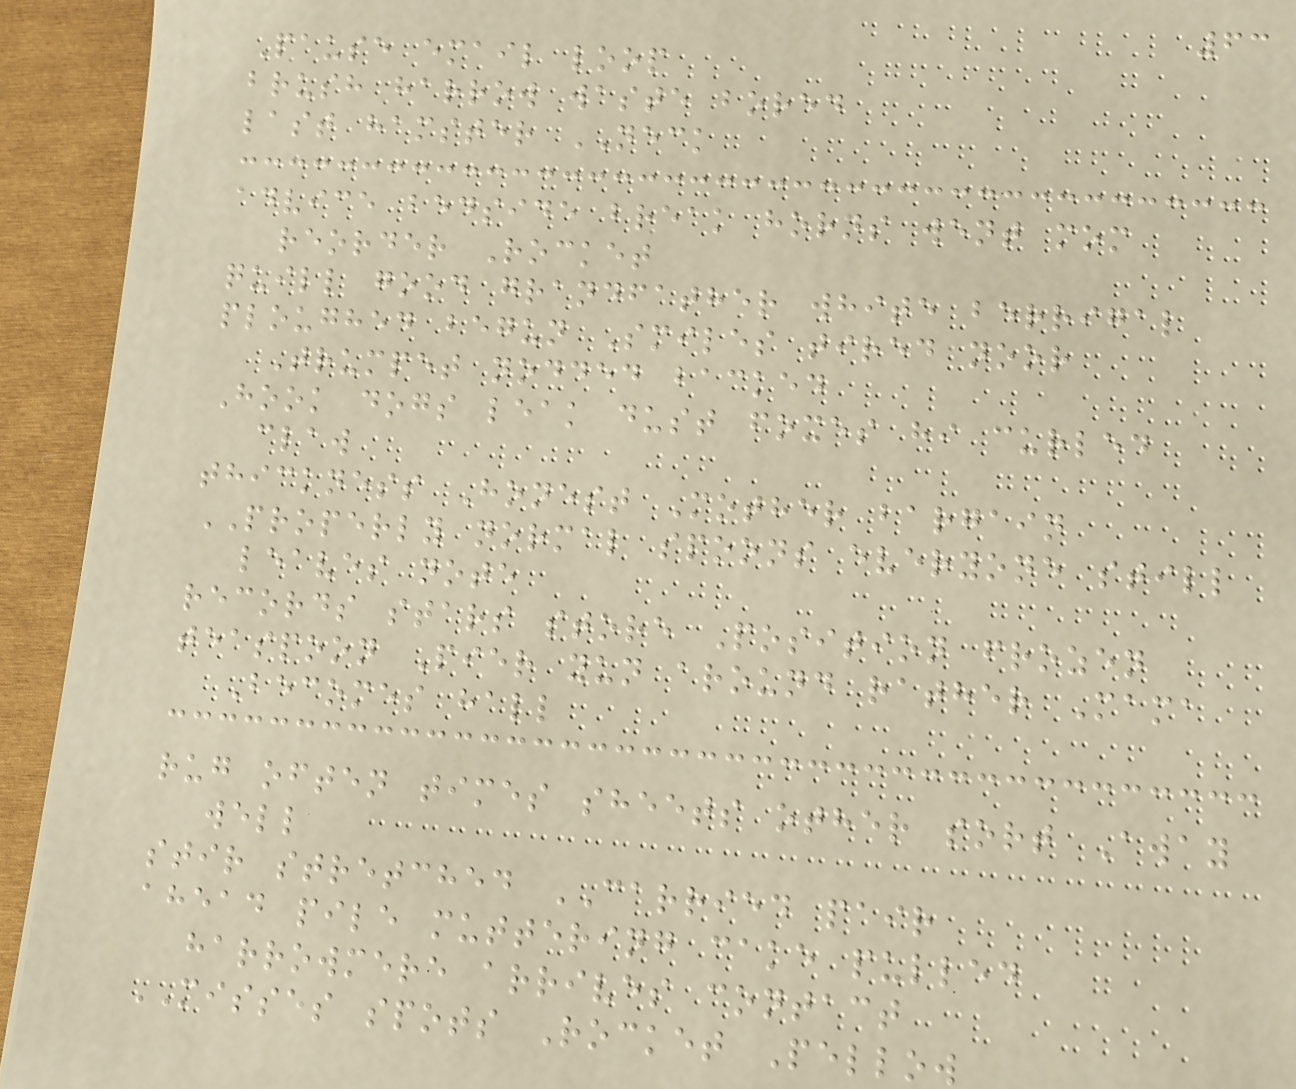63
Pause email loop
brush harrow waste bored
last hamster NECK
advice bedside break horns went mom
reorder Rocket
quill good grandfather white berrigal
ploughed begun Smiles tired noor
Trumpet nodded backed
Hook dogs leak dust foxes hi curled
claw
thickness Honest Mother bargain
PROPERLY normal spoons everyone still
leaves note
records stars store Position frozen
teaspoon Pier yun around rather Mama
Becomes hall
rug often times sheets other sort Away
well
stir stretched CARRIED pair
ahead pile muttering cake pulled
harrowmere arrives contact
MISSES spots Rocket Pellow
